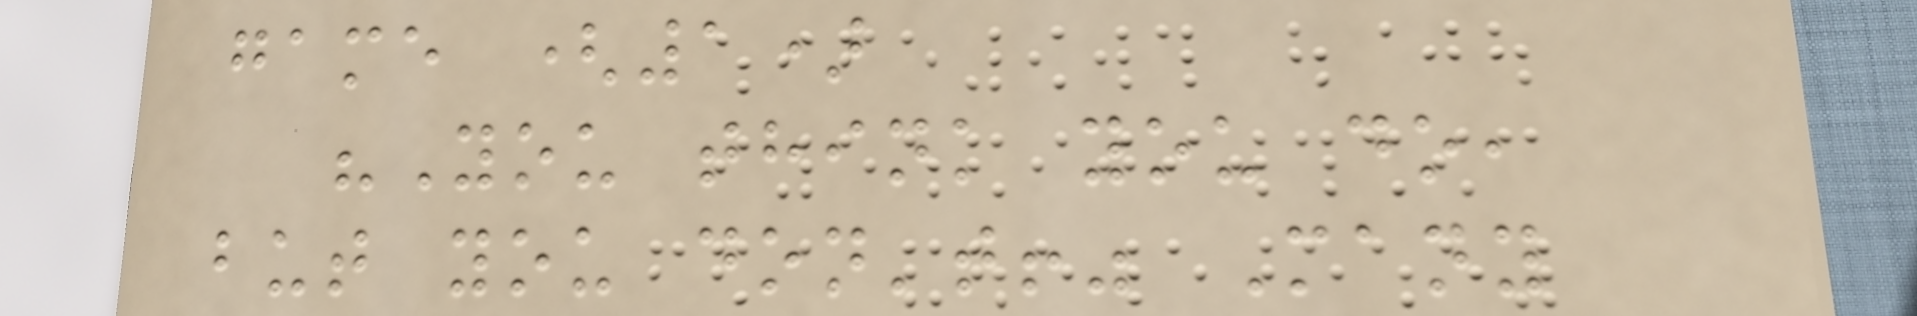game (1)
"You think you do,
but you don't!" Many
